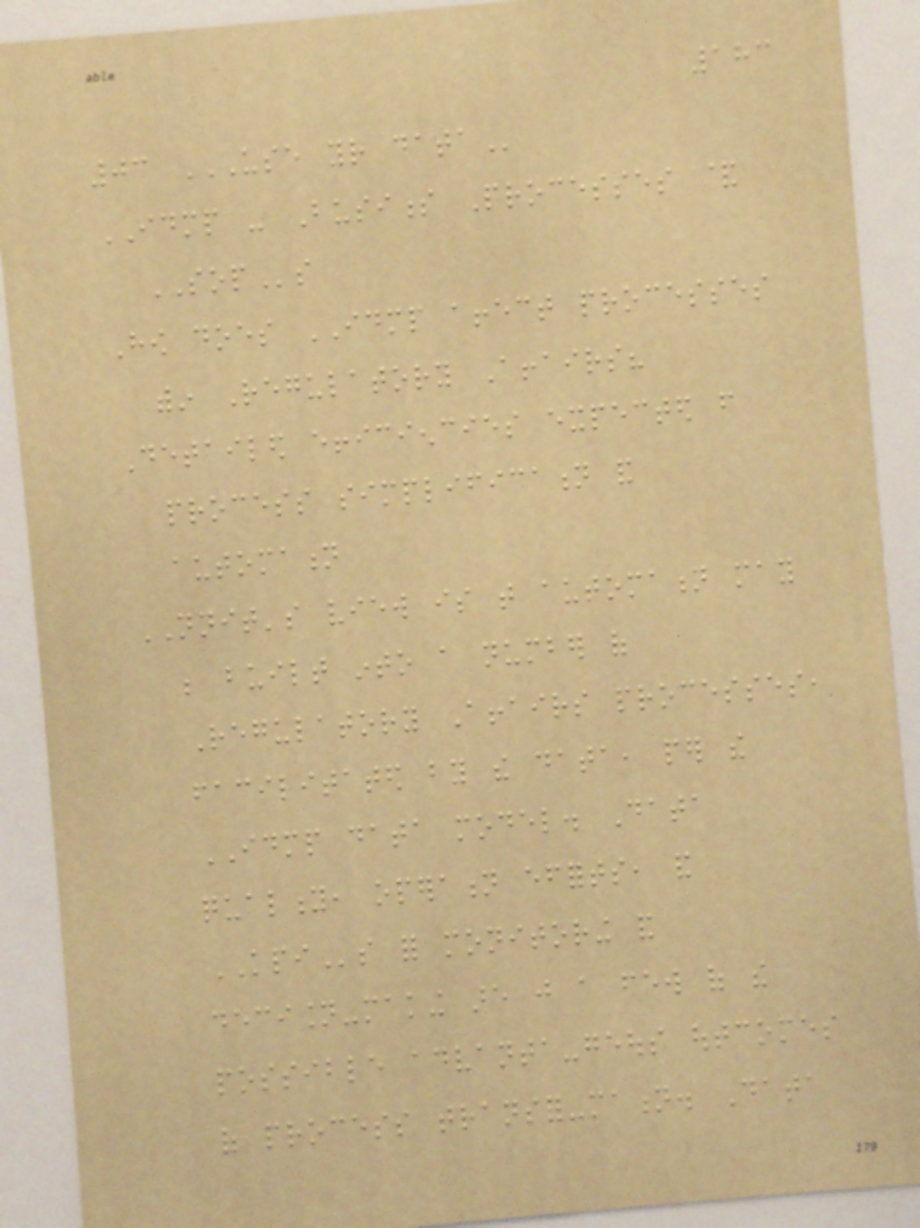183
03 USE YOUR DATA
IDMP - Business Processes &
SOPs
How does IDMP affect processes
within Regulatory Affairs?
Detailed efficiencies expected from
process simplification and
automation
NNIT's view is that automation may
be built into a number of
Regulatory Affairs processes,
facilitated by the data, per the
IDMP data model. Data
quality, operation efforts, and
KPIs for monitoring and
decision-making are just a few of the
possible advanta-geous outcomes
of process transfor-mation. Data
